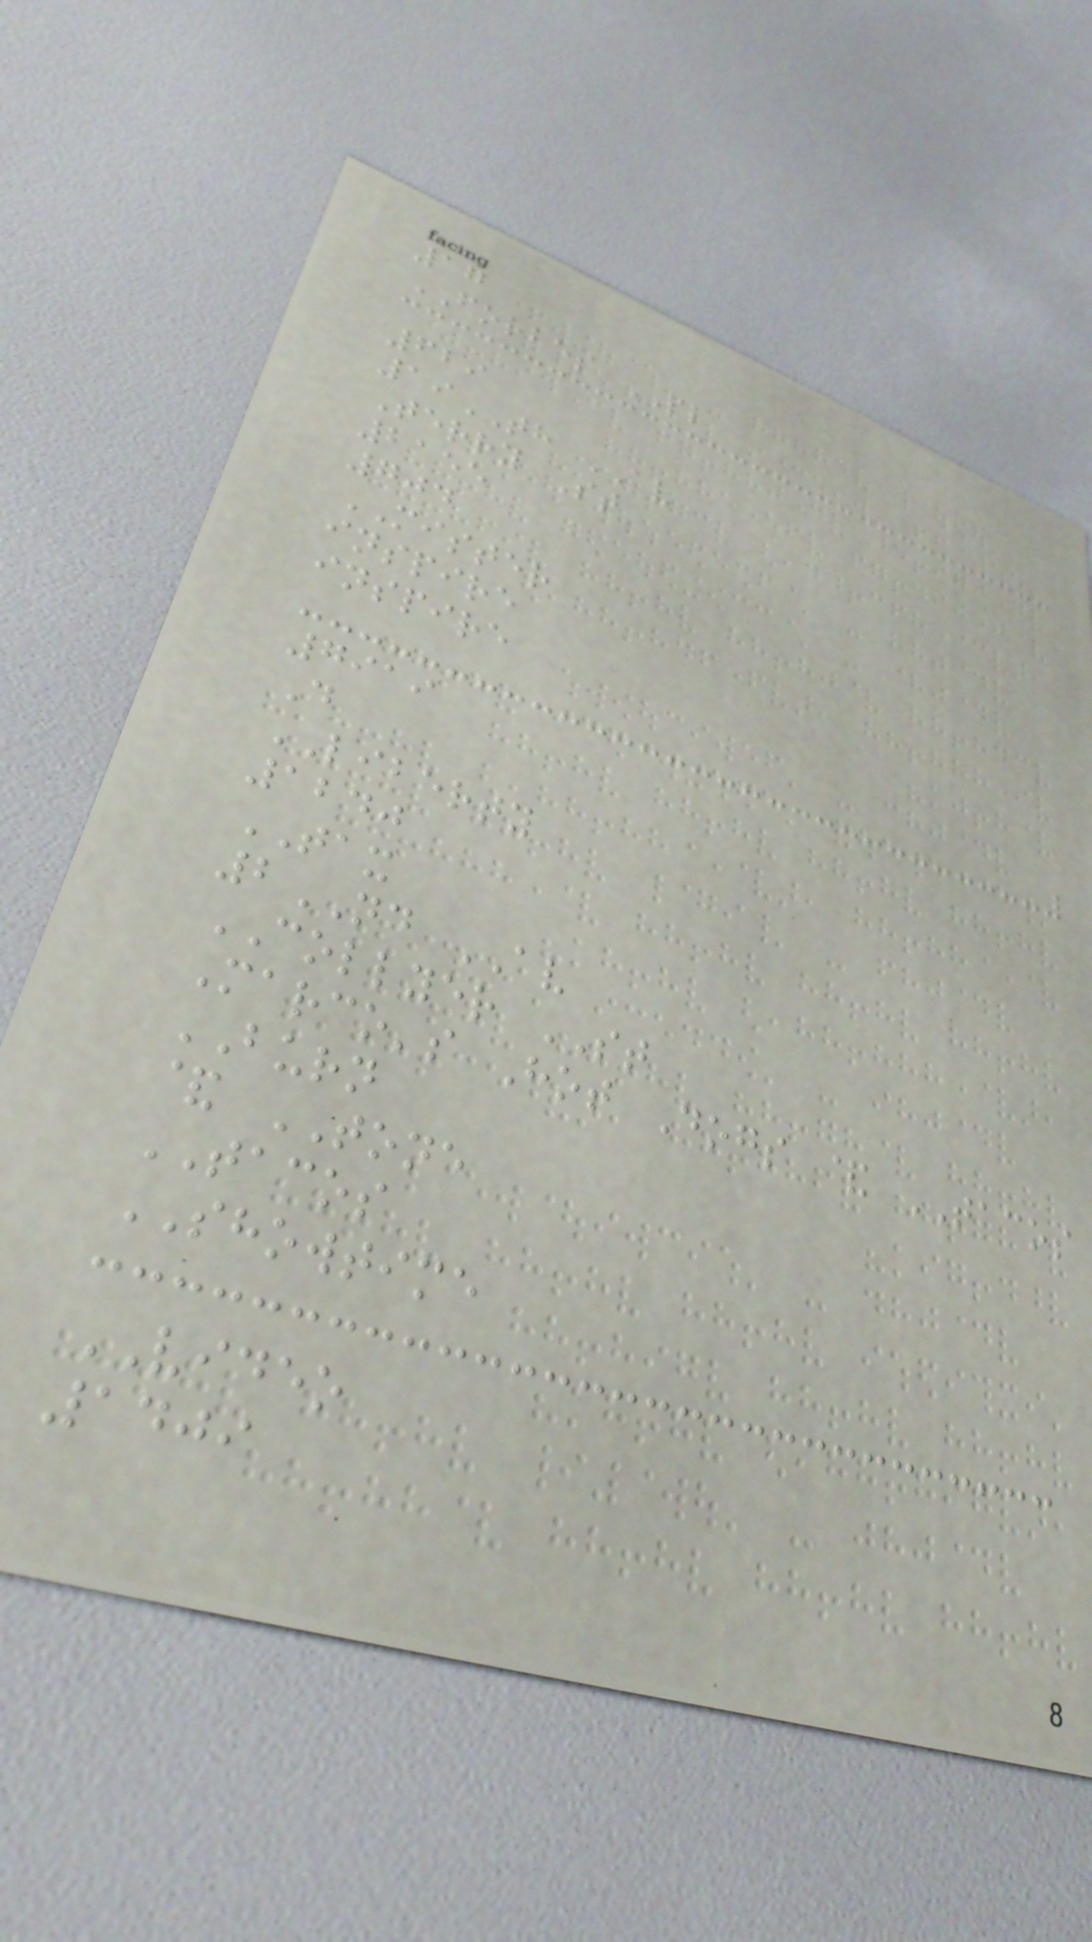17
FORBES PL
629
19TH AV
Terry St
2155
704
MISTER
inspire
inspire
7919
D
LIBERTY
1240
TAX
2ND AV
COLLYER ST
Marco's Hot Dogs & TACOS
BURN
& TONE
TACOS
SHOWTIME
VIDEO
1409
